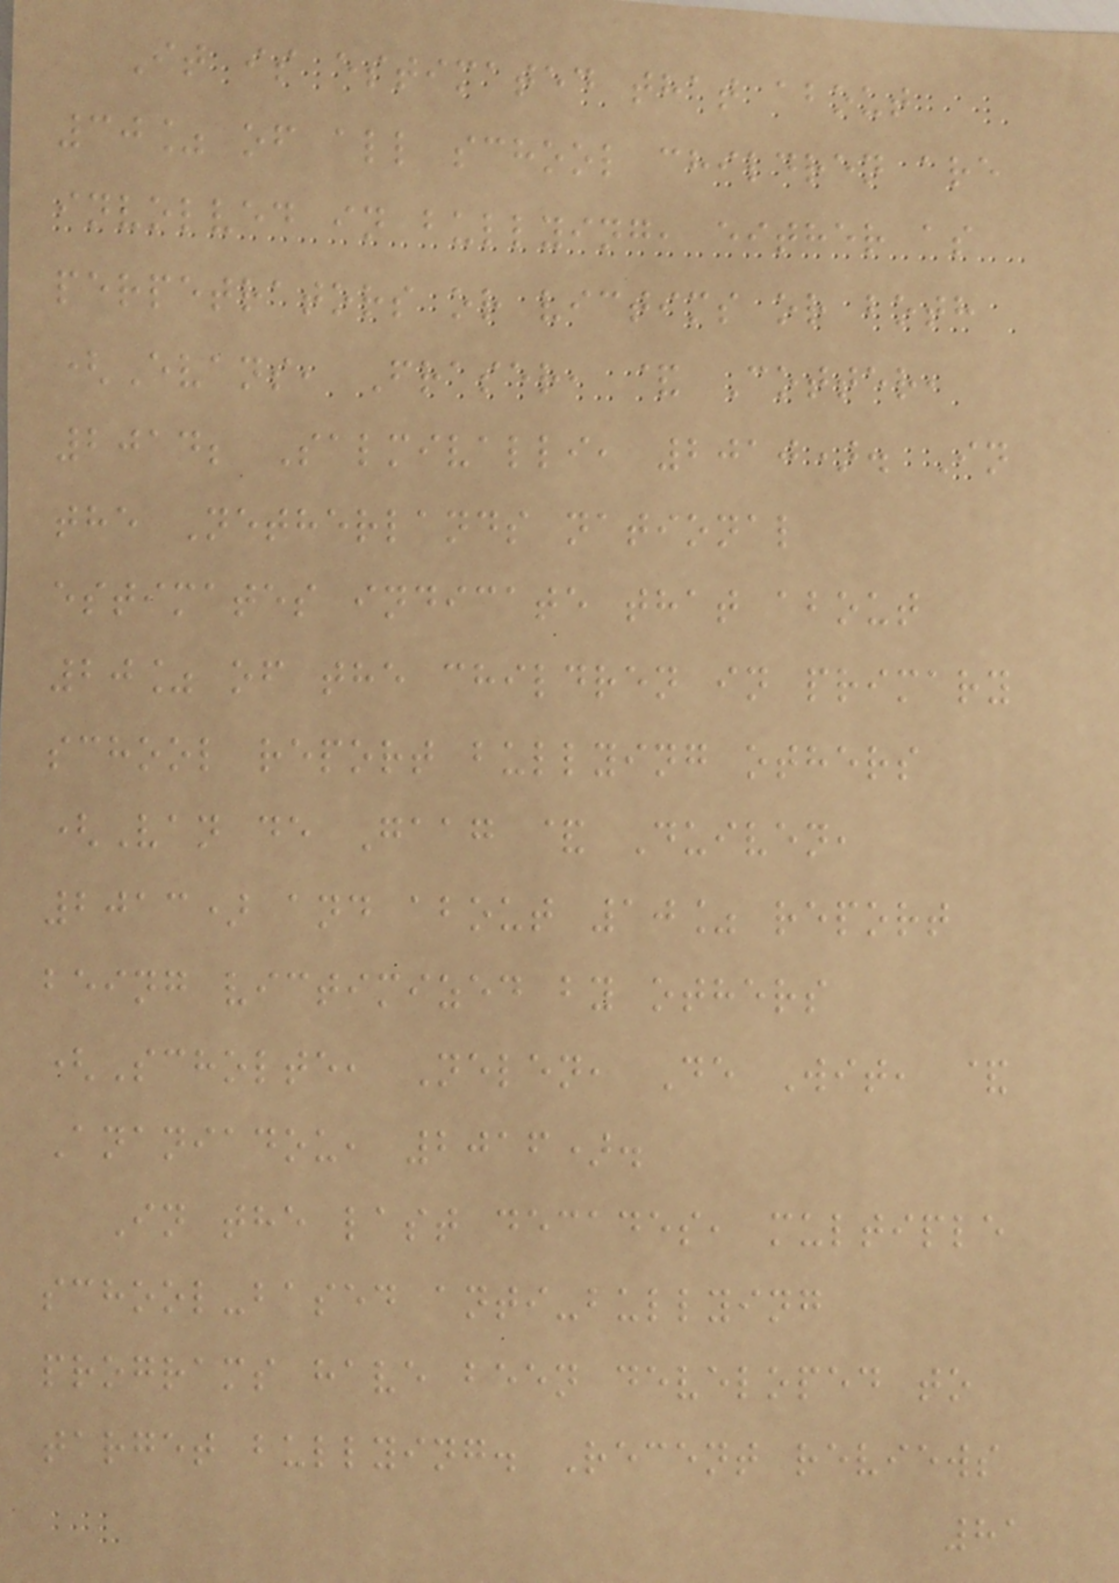It is estimated that about
30% of all school children are
involved in bullying, either as
perpetrators or victims or both
(Evans, Fraser, & Cotter,
2014; Salmivalli, 2010). In
the Netherlands national
estimates indicate that about
20% of the children in primary
school report bullying others
(Van de Gaag & Duiven,
2013) and about 10% report
being victimized by others
(Scholte, Nelen, De Wit, &
Ananiadou, 2016).
In the last decades, multiple
school-based anti-bullying
programs have been developed to
target bullying. Recent reviews
81
